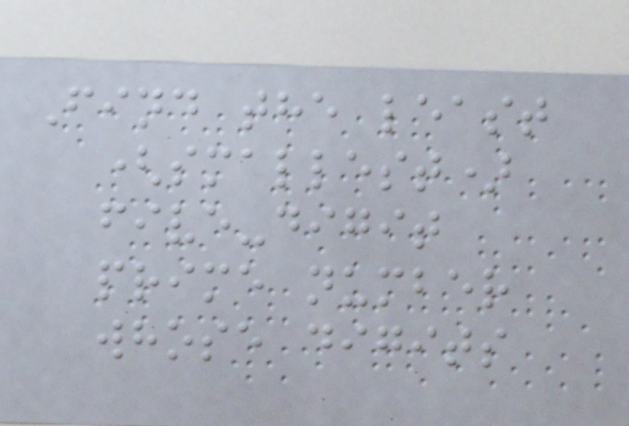Find the least
(smallest)
five-digit
prime number
whose digits
